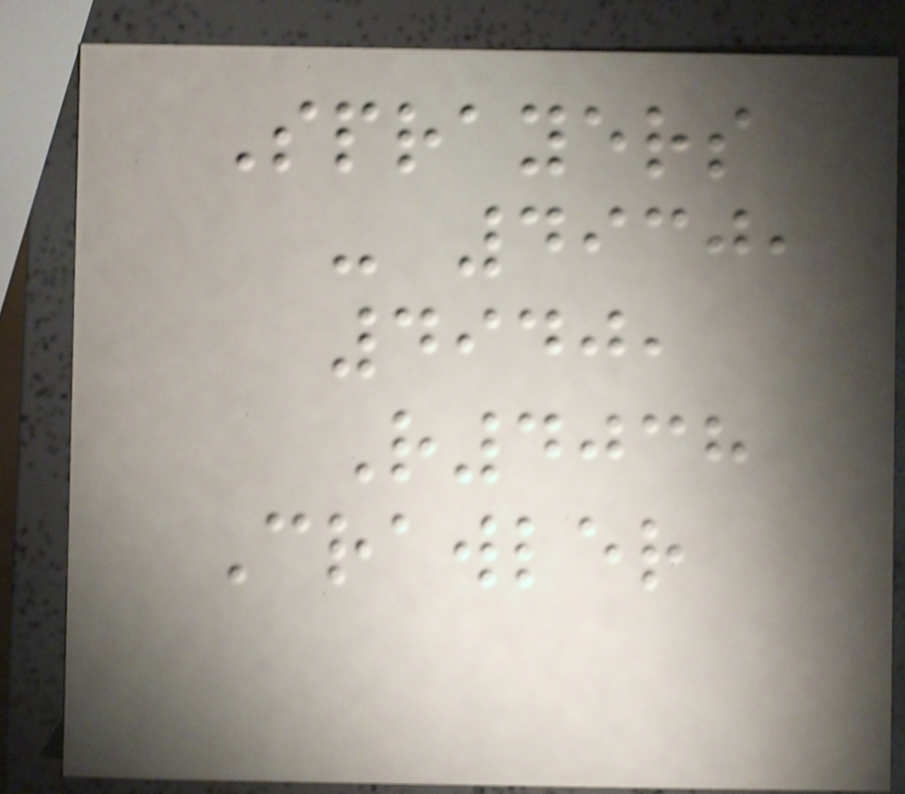Sprayers
- 4930,
4940,
R4038
Crawler
